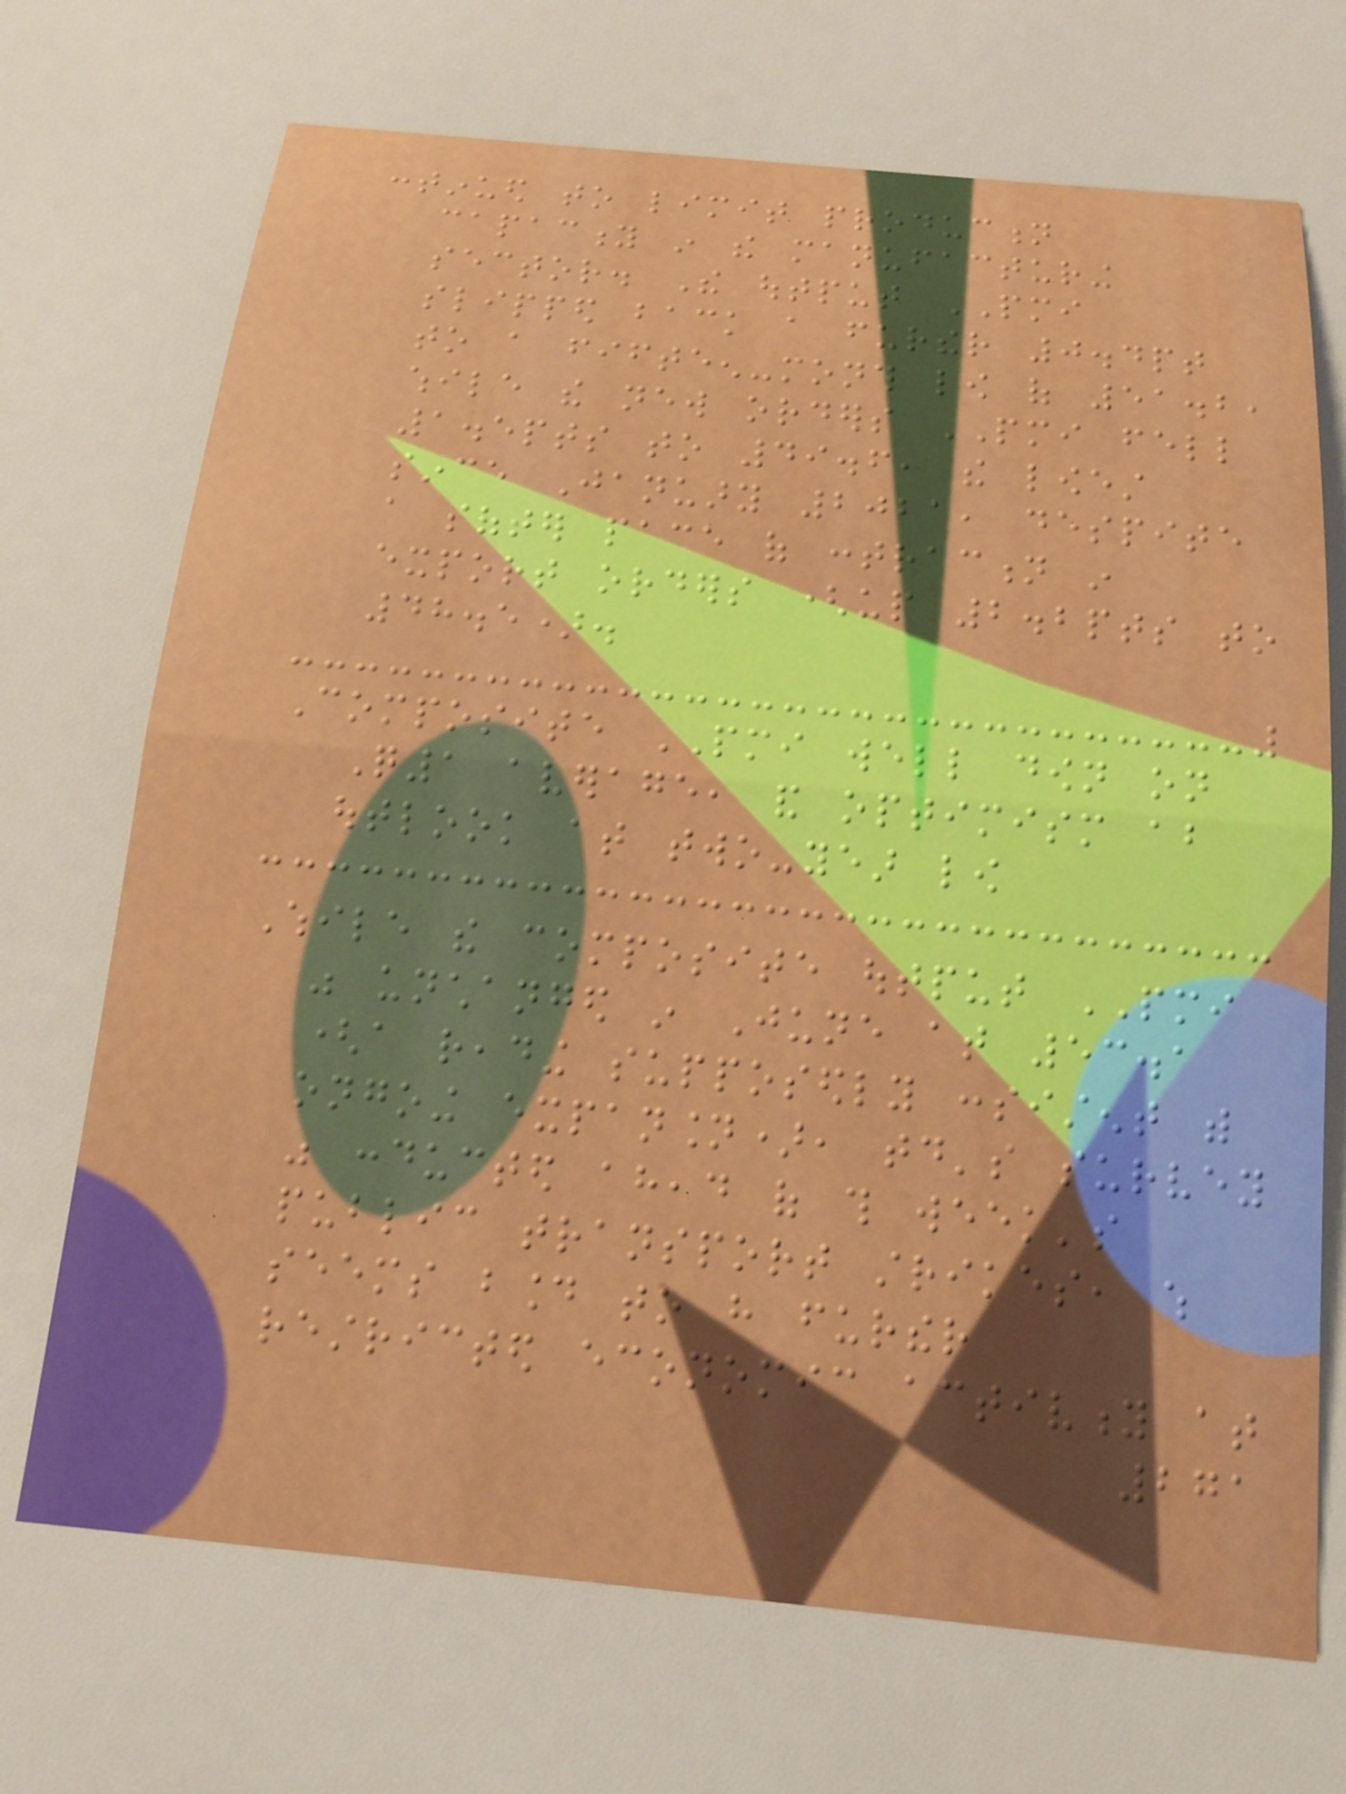continued to limit production
capacity in the manufacturing
sector. The output PMI
slipped back a further 0.4pt
to a fifteen-month low of 51.2,
while the new orders PMI fell
1.5pts to 49.6, the lowest
since January 2021, despite
a softer pace of contraction in
export orders (up 2.2pts to
48.5).
Composite PMI well down on
Q1 average, and optimism about
outlook at two-year low
While the composite output PMI
was unchanged in June at 53.1
(a reading supposedly consistent with
ongoing expansion), today's survey
was conducted ahead of this week's
public transport strikes, which
seems bound to have further
restricted economic activity at
271
